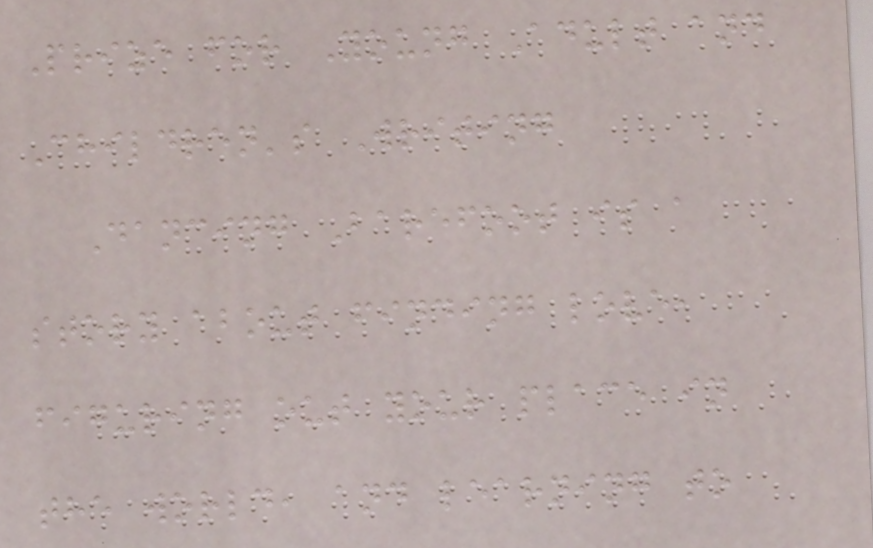Prize for Young Adult and
Children's Writing
Dancing Barefoot is a
story about finding love,
figuring out your place in
the world, and learning to
